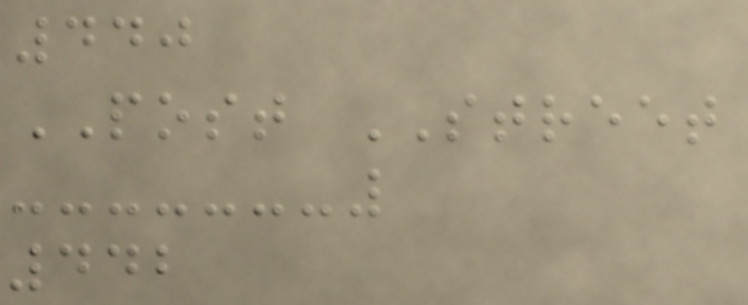440
POST STREET
442
